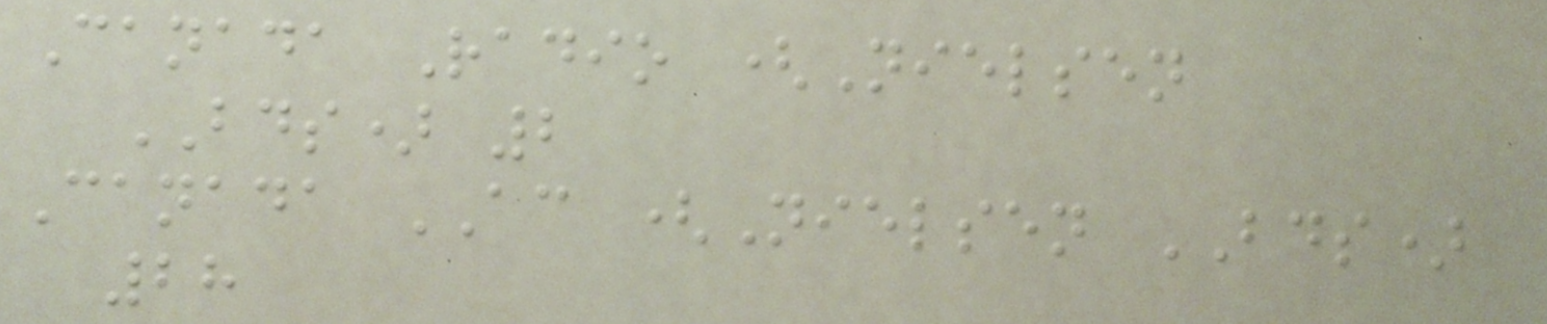Canada Radio (Nielsen
BDS) 2
Canada AC (Nielsen BDS)
28
